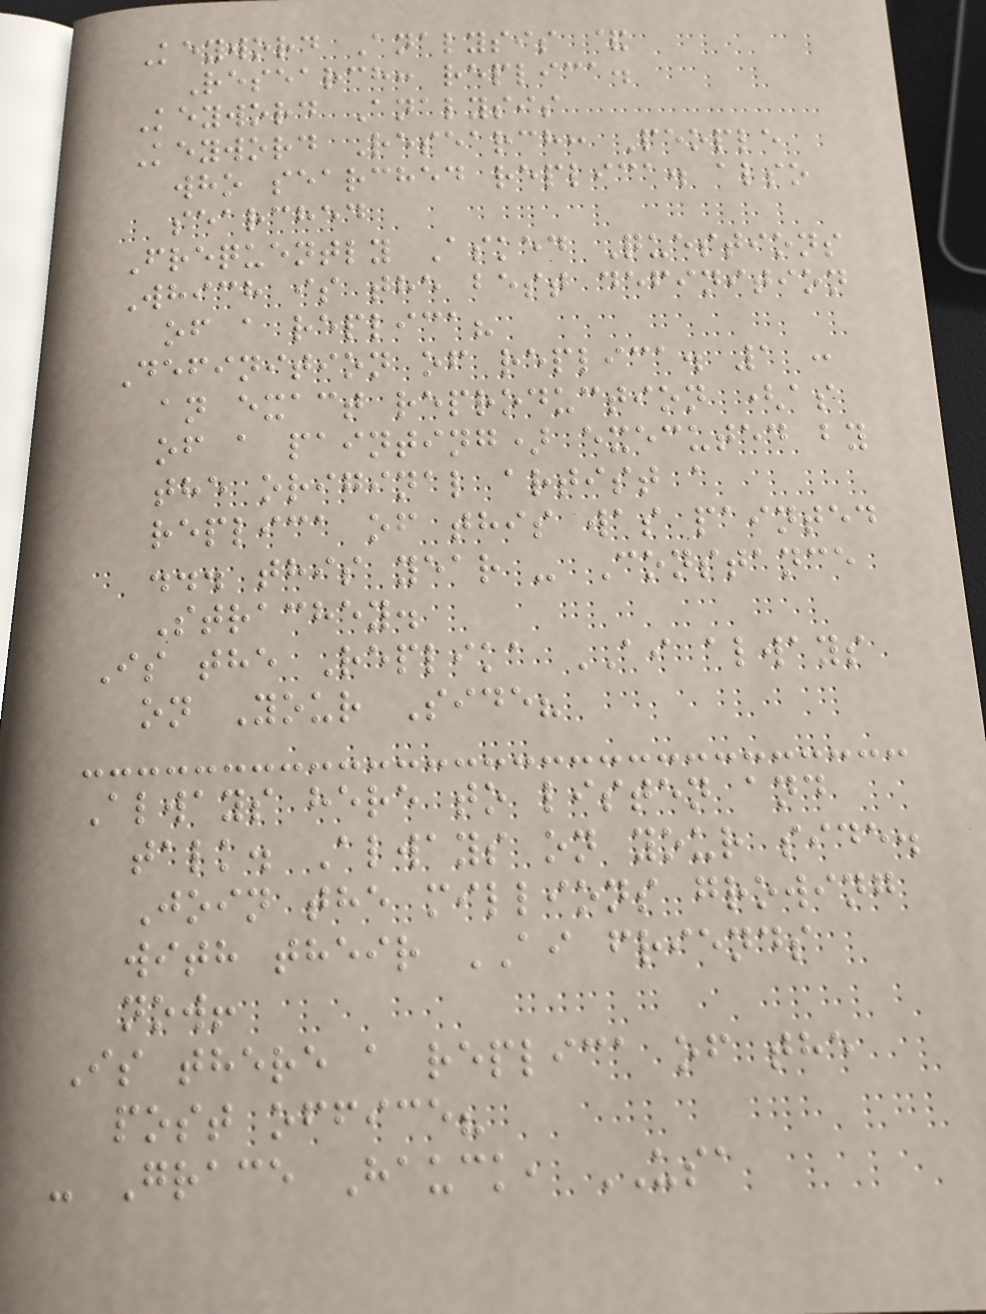Keyword Analysis &
Research: replica.
Keyword Analysis
Keyword Research: People
who searched replica. also
searched
Frequently Asked Questions
Which is the best definition
of a replica?
Definition of replica. 1 :
an exact reproduction (as
of a painting) executed by
the original artist a
replica of this was painted
... this year - Constance
Strachey.
Is the Replika AI always
on Your Side?
Always here to listen and
talk. Always on your side.
Join the millions growing
with their AI friends
now!
Is there a replica of the
post office?
- Grace Hauck, USA
